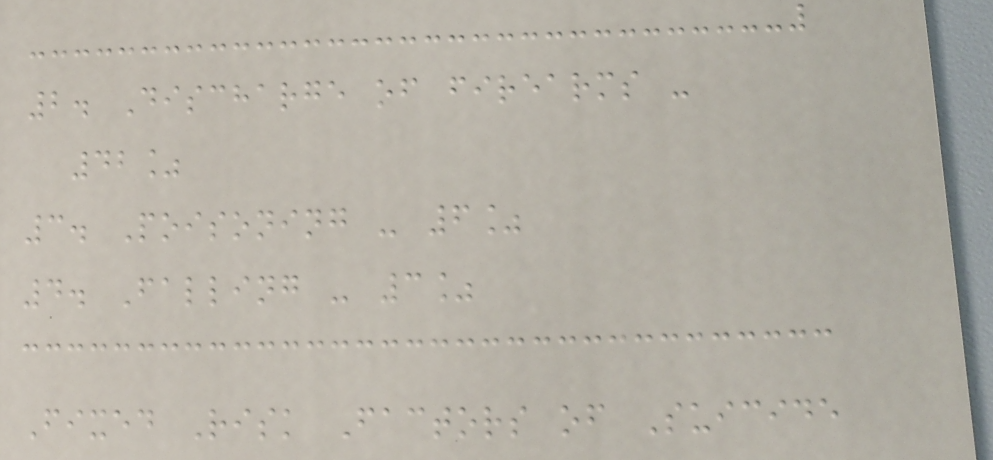2. Discharge of firearms -
42%
3. Poisoning - 6%
4. Falling - 3%
Fixed Risk Factors of Suicide
